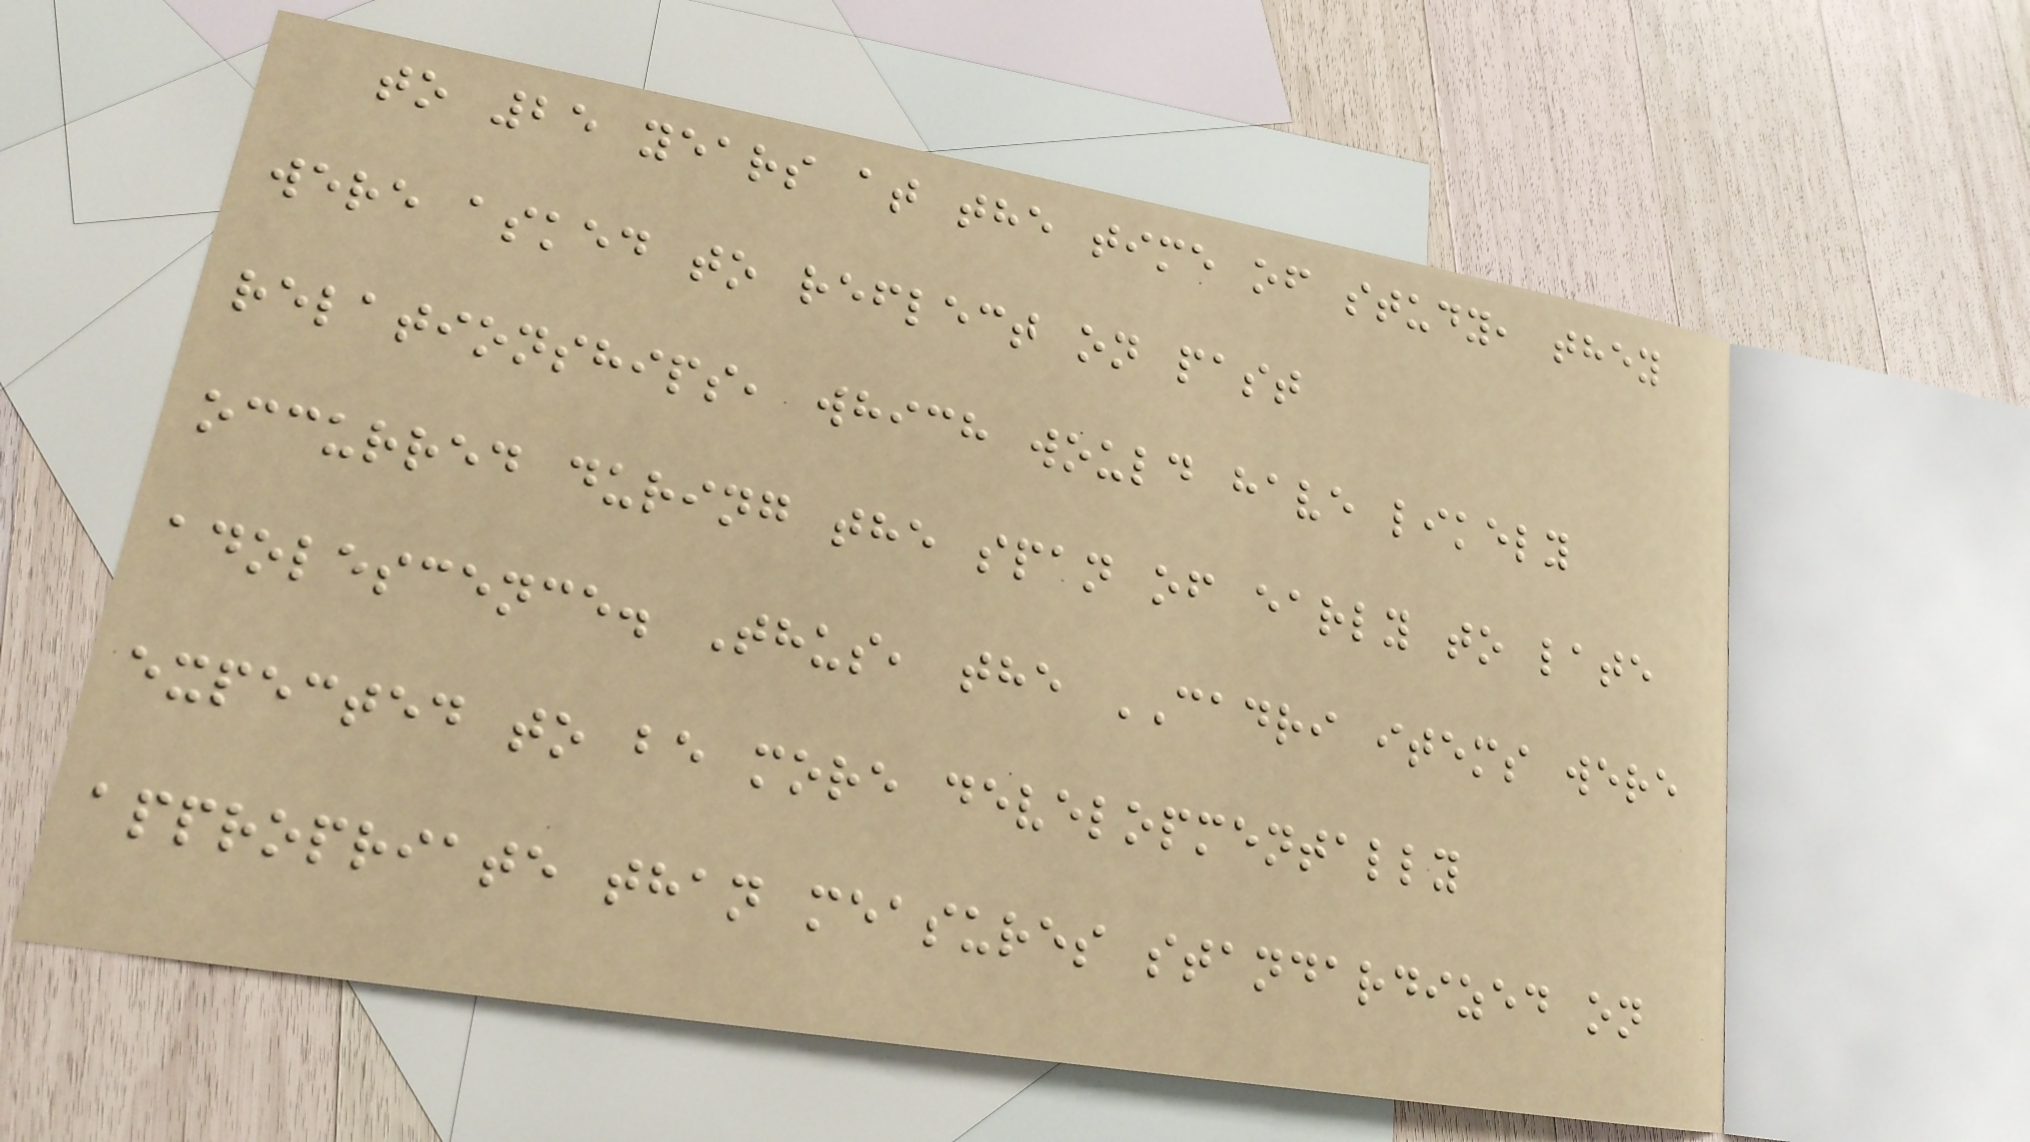to 25 years at the time of study, they
were asked to reflect on past
relationships, which would have likely
occurred during the span of early to late
adolescence. Thus, the CADRI items were
expected to be more developmentally
appropriate than measures standardized on
